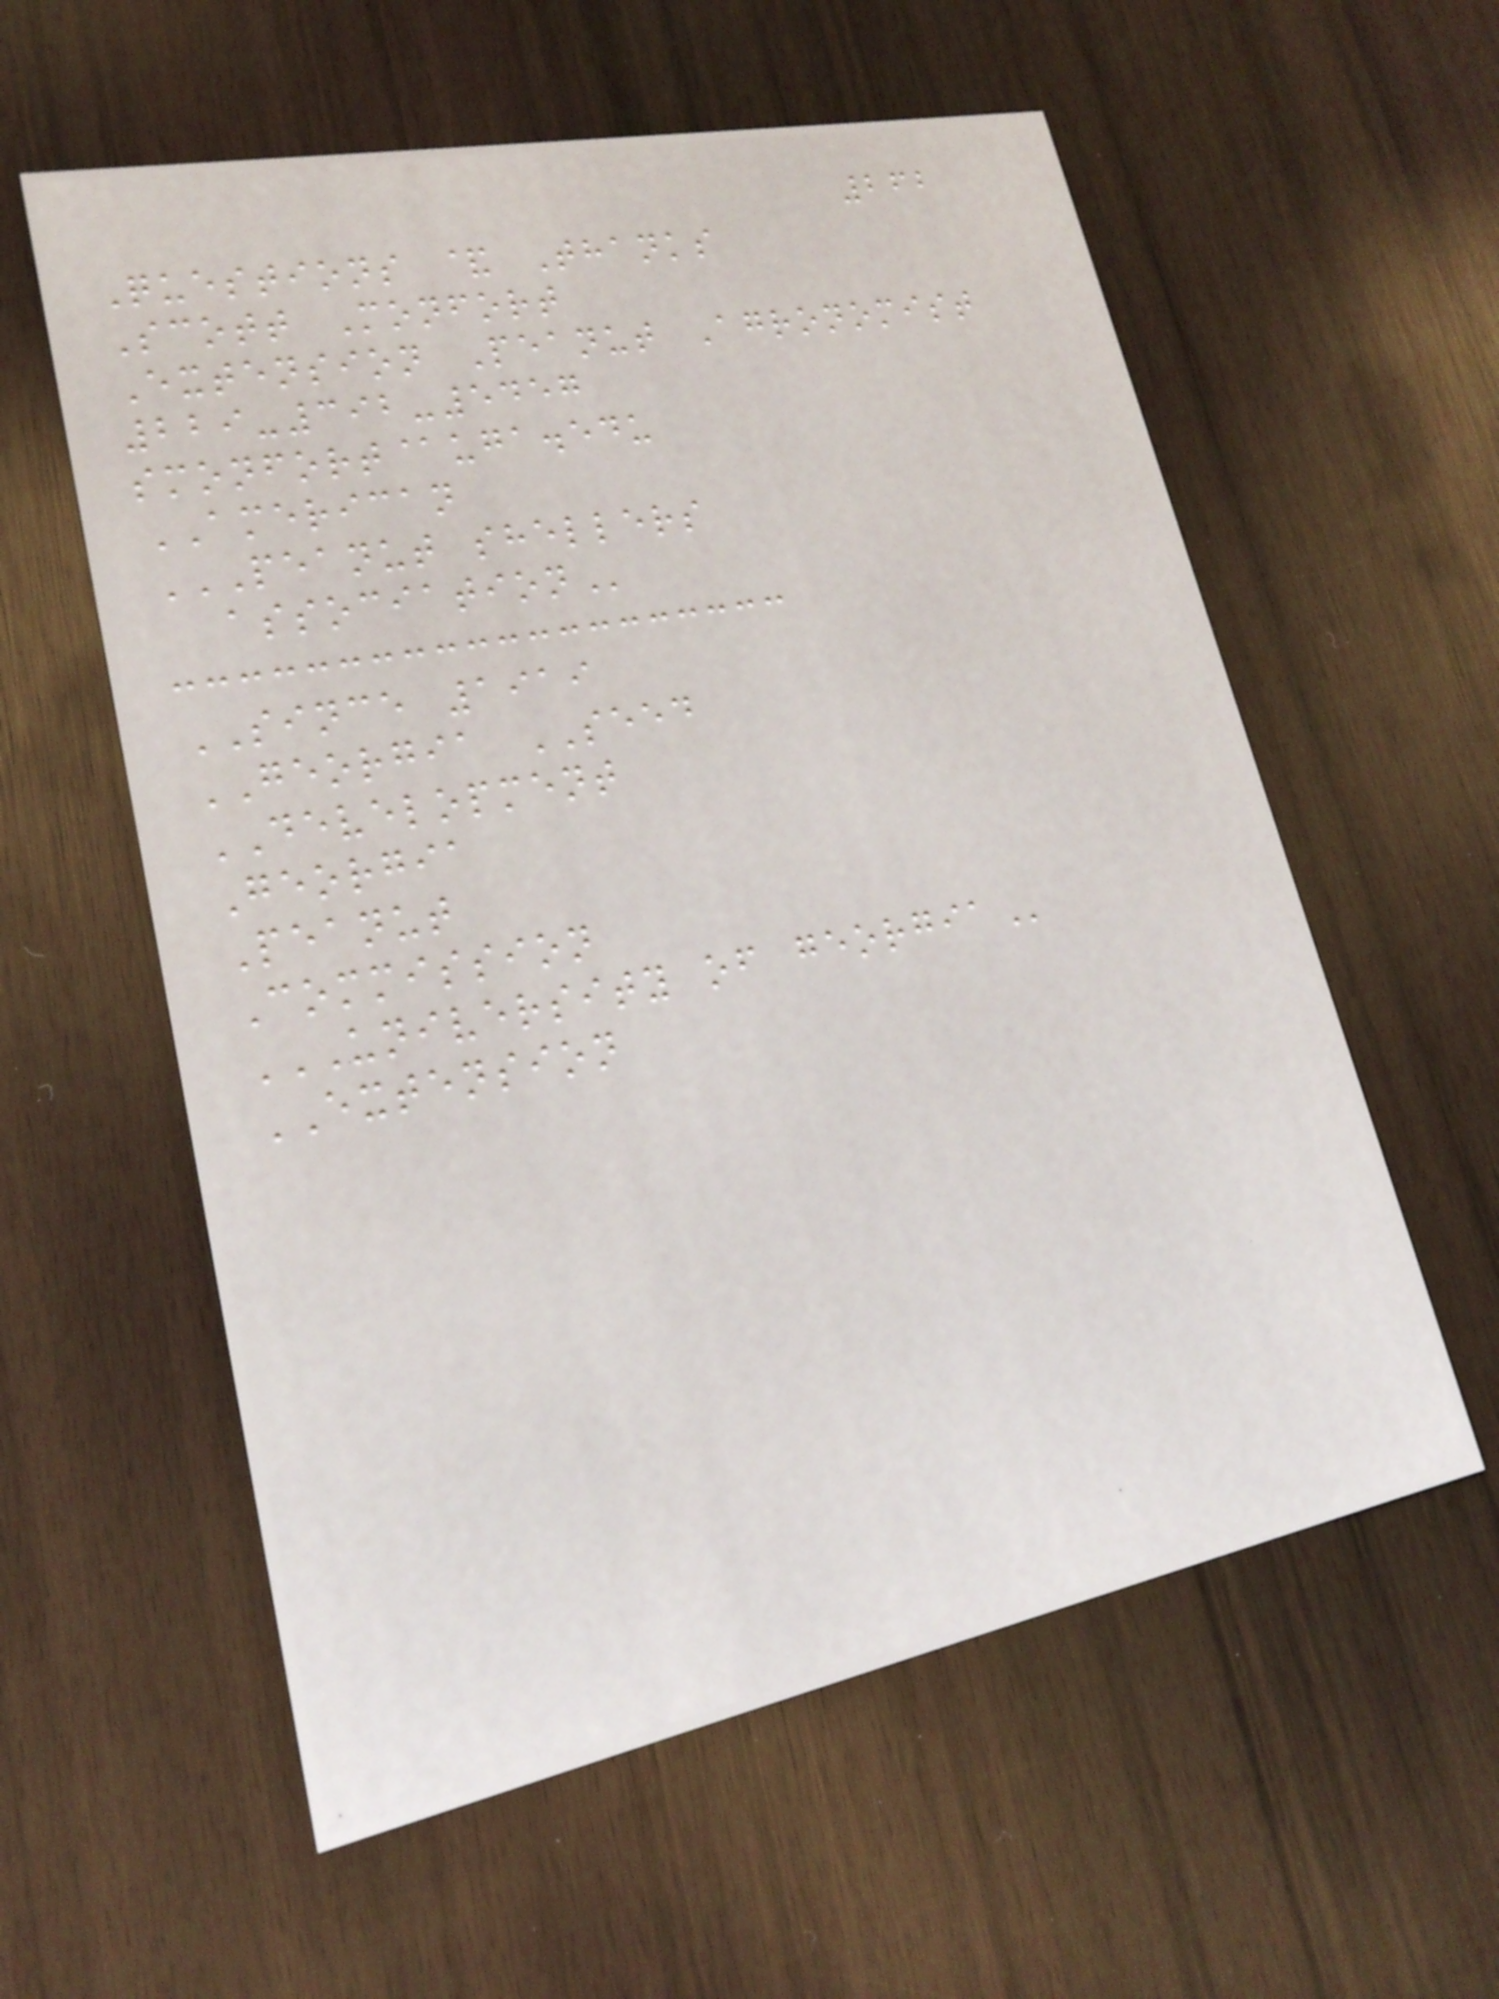262
Questions & Thanks
Scott Monfort
Extension Peanut Agronomist
229-392-5457
smonfort@uga.edu
AMERICAN
PEANUT SHELLERS
ASSOCIATION
SINCE 1919
GEORGIA SEED
DEVELOPMENT
Georgia
Peanut
Commission
UNIVERSITY OF GEORGIA
EXTENSION
